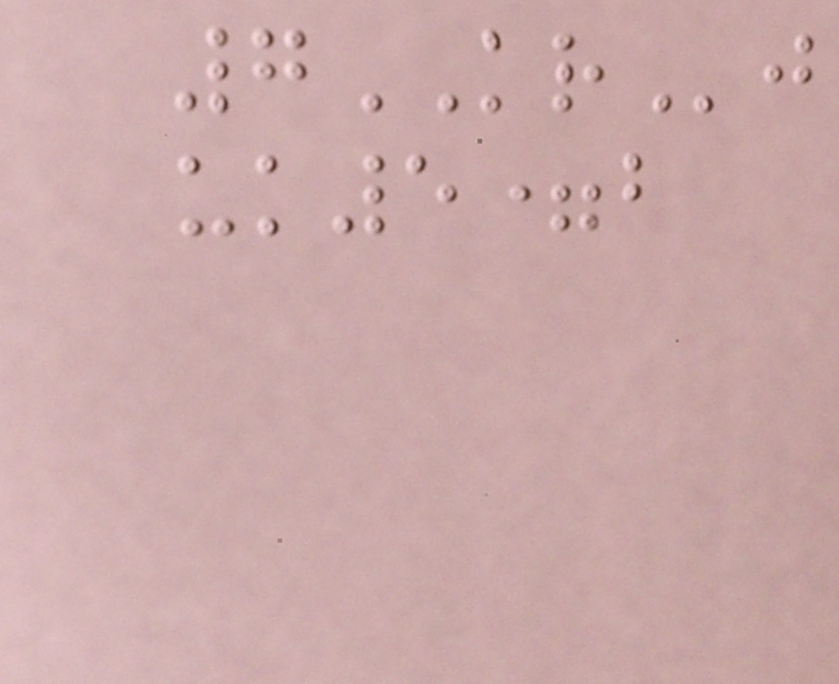7KRj
uk5=b
